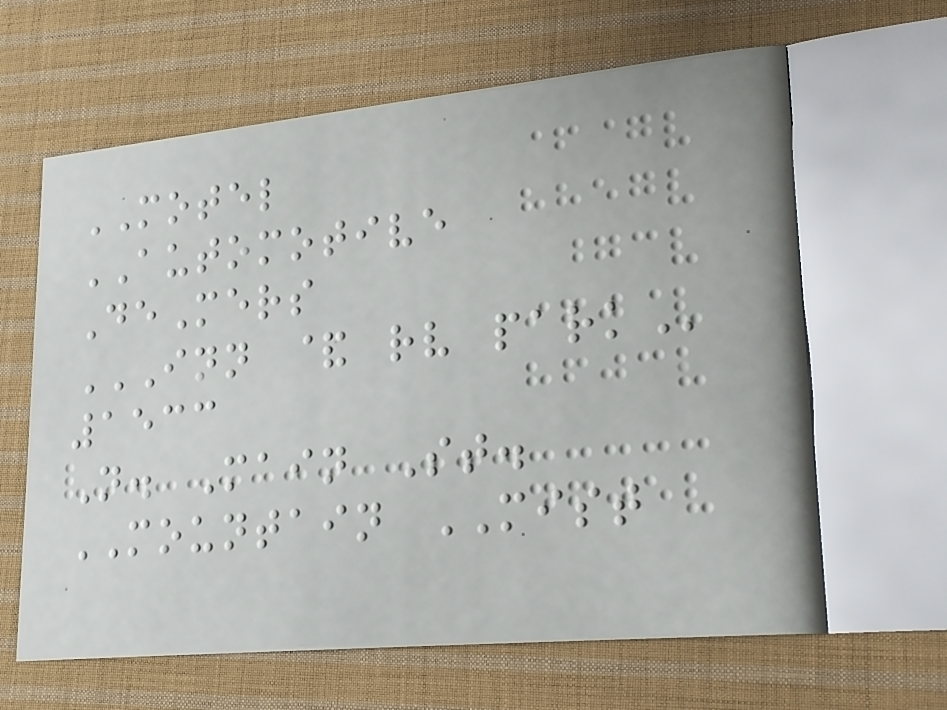MOTEL
AUTOMOTIVE
DeMers
INN & RV PARK
1533
N. Main St.
MOUNTAIN MIST
